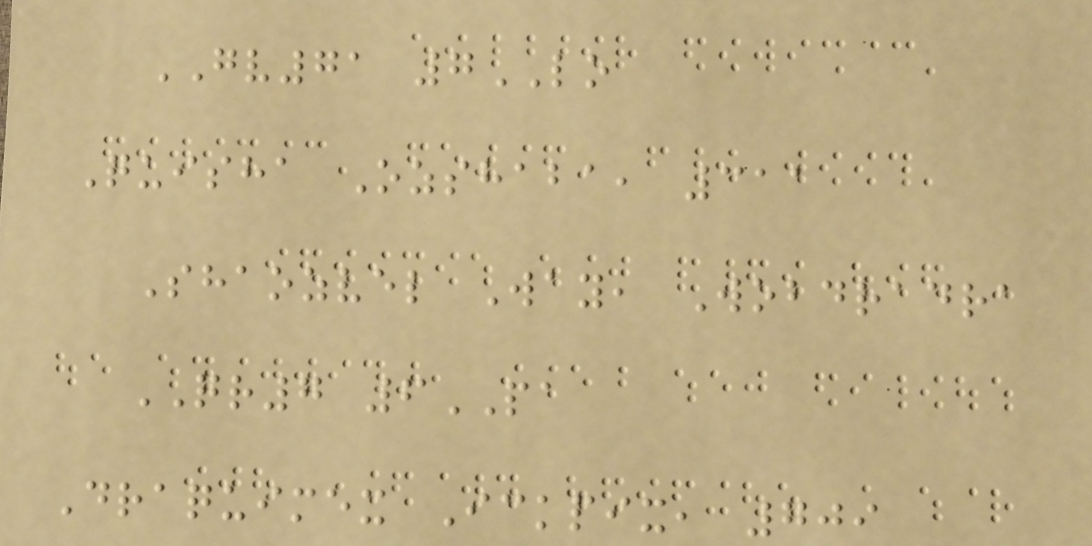GV71 7LO
Quisha Ozshaba, 311
Shaozvel Way, Wobdradra
QR7 6PA
Draquimex Ickpix, 709
